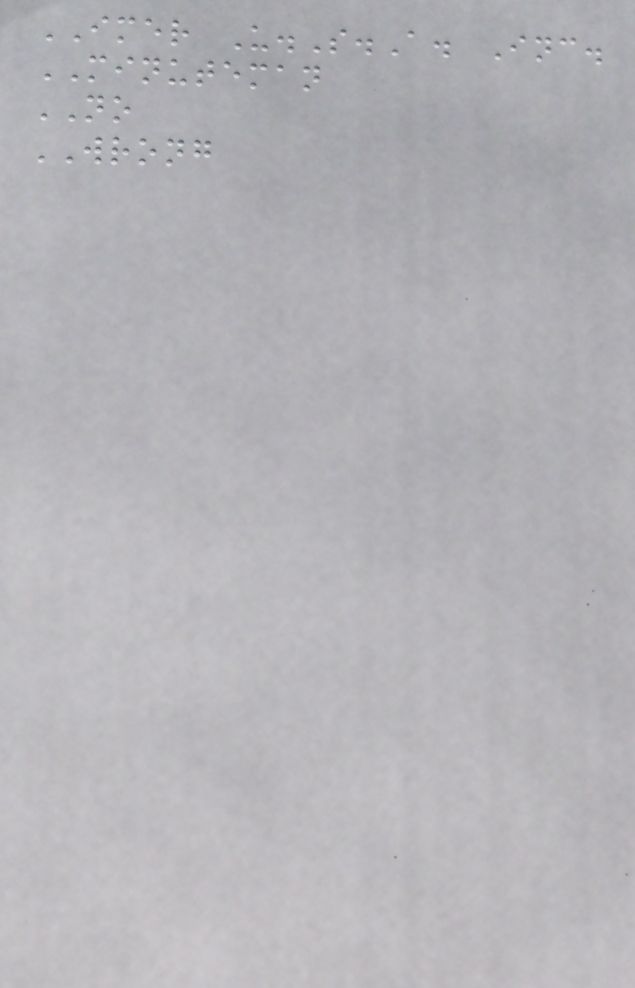IMER U.S.A. Inc.
MINUTEMAN
NO
WRONG
